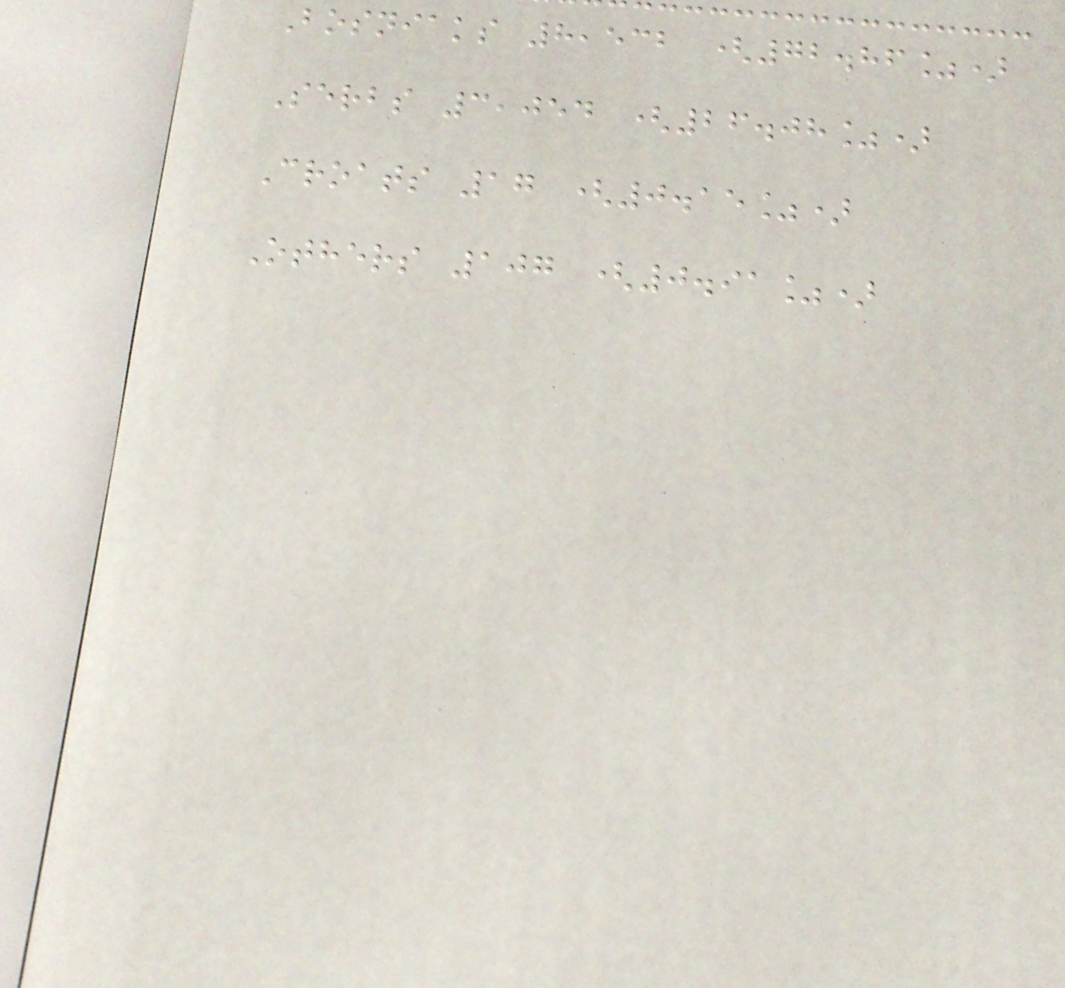Bosniaks 8,532 (72.86%)
Serbs 3,054 (26.08%)
Croats 17 (0.15%)
Others 107 (0.91%)
